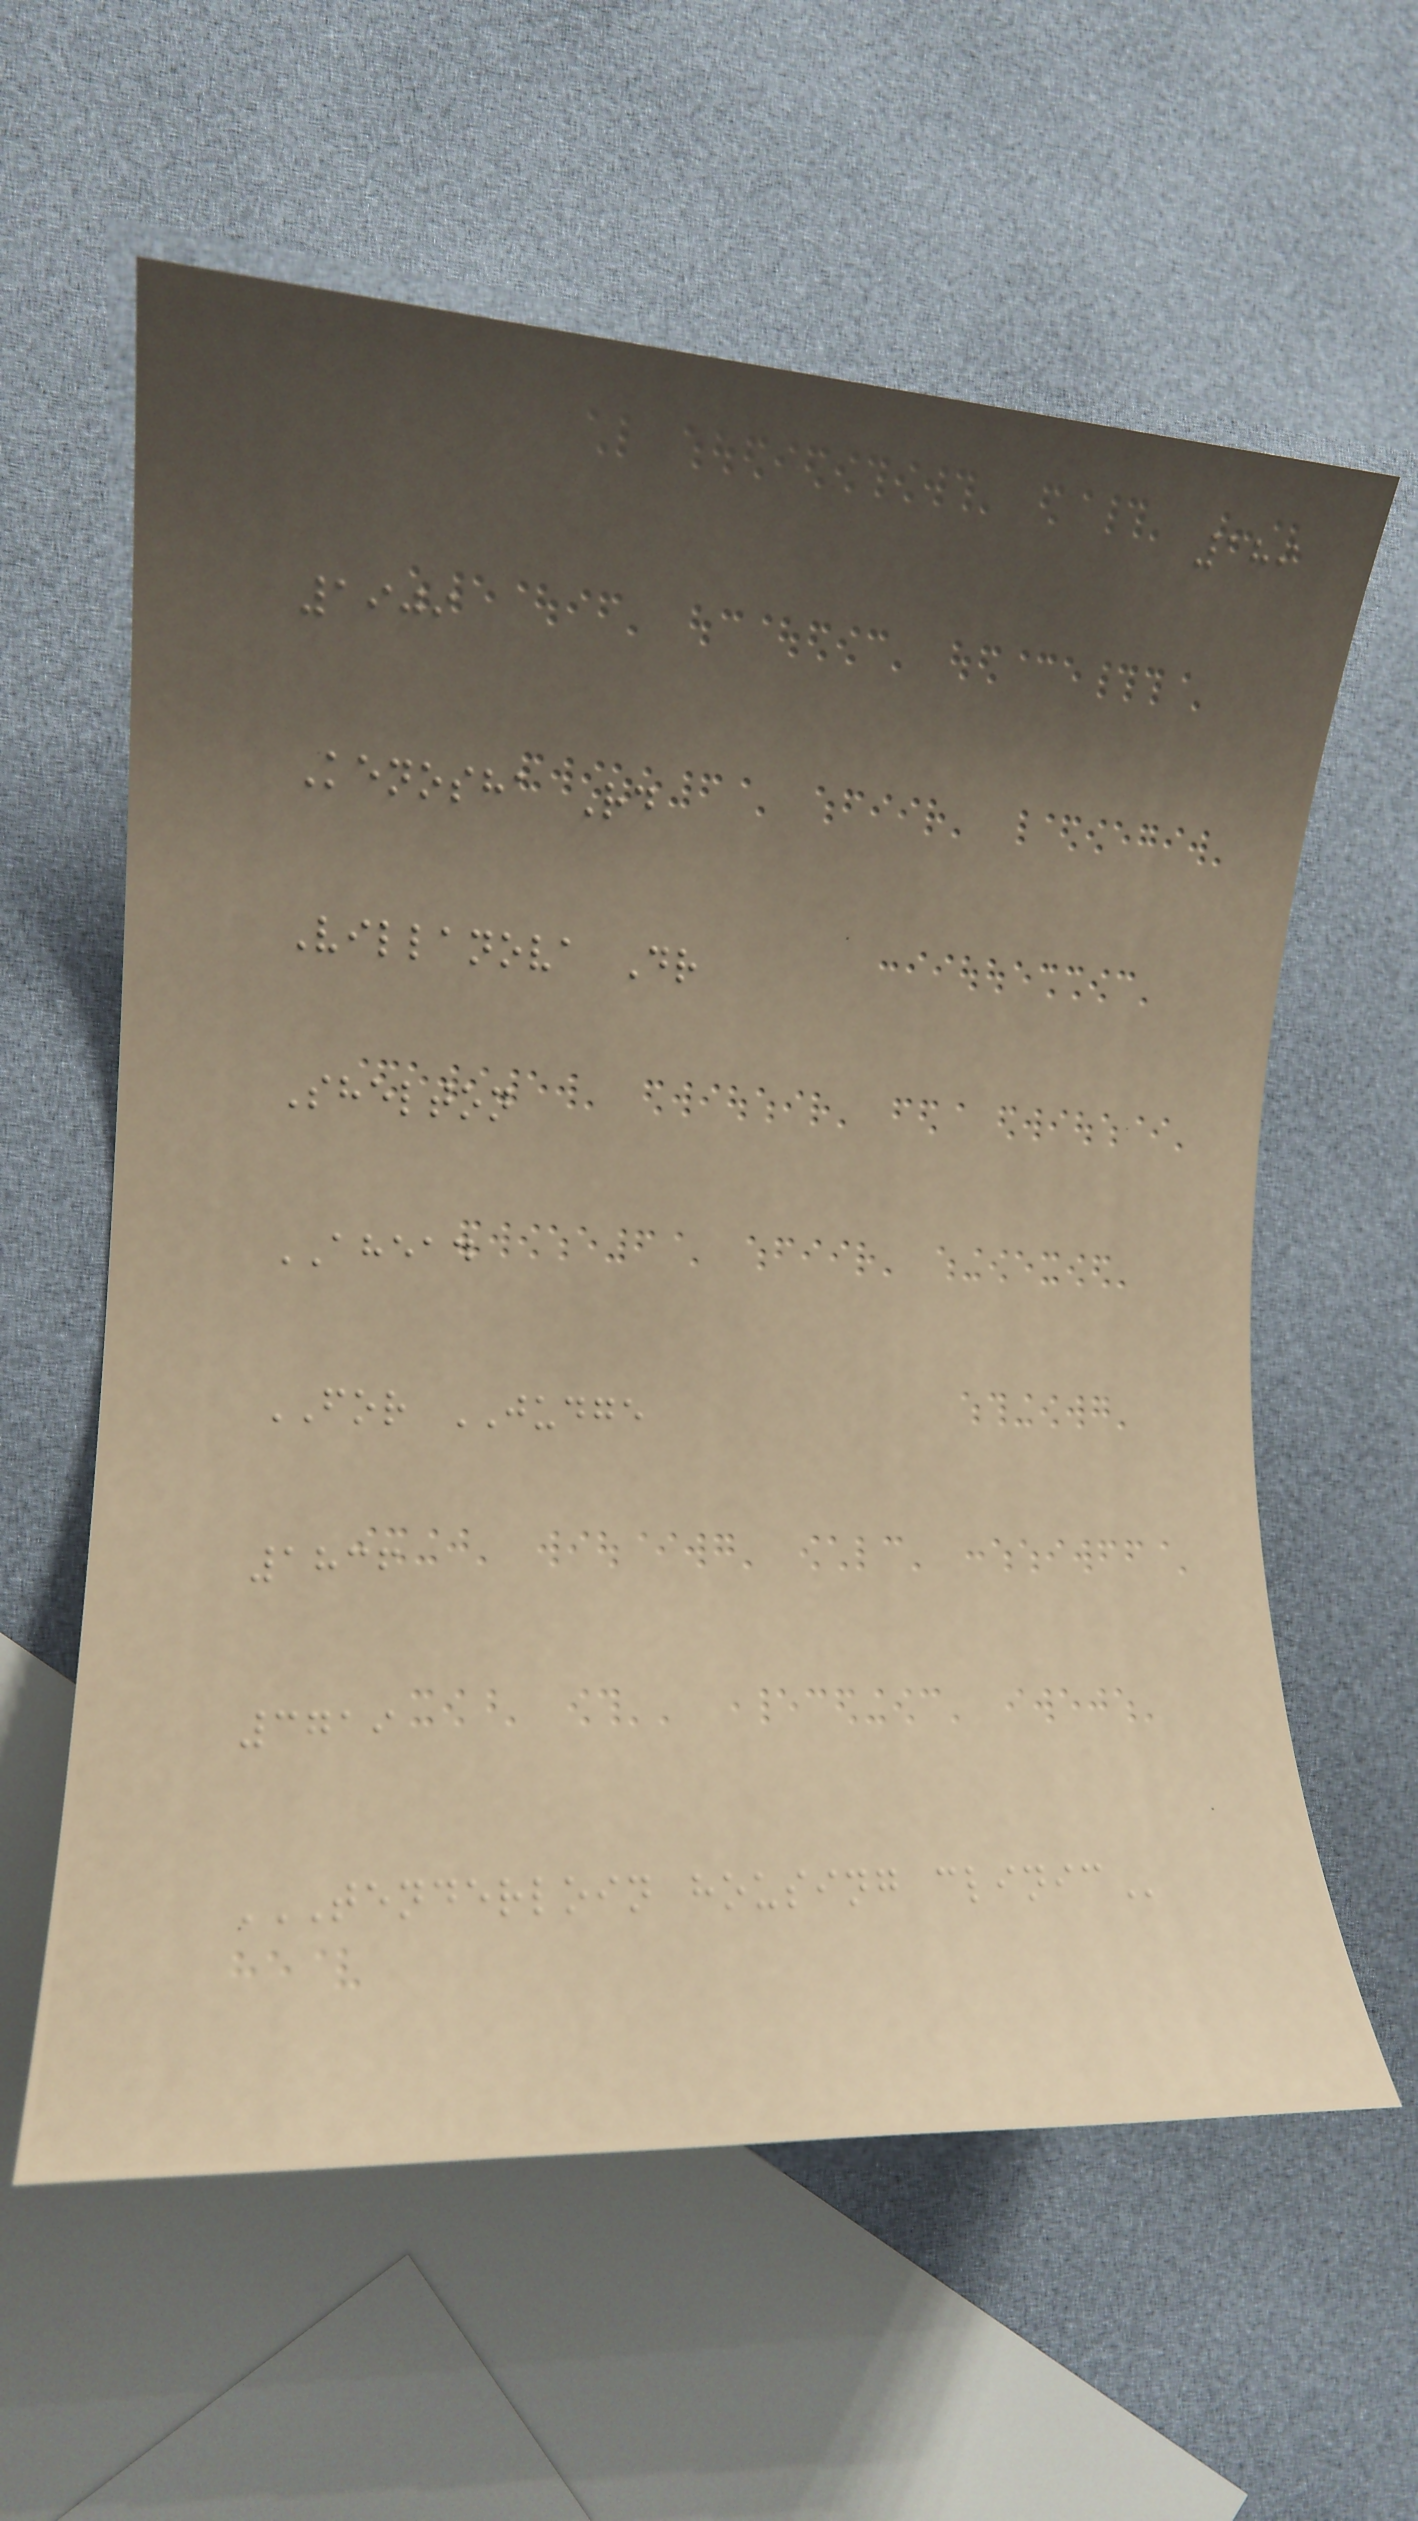189
1909
Kenosha Rd
Villanova Dr
Shelton
AHEAD
FOR JUDGE
1836
3719
TENDERLOIN HOUSING CLINIC
